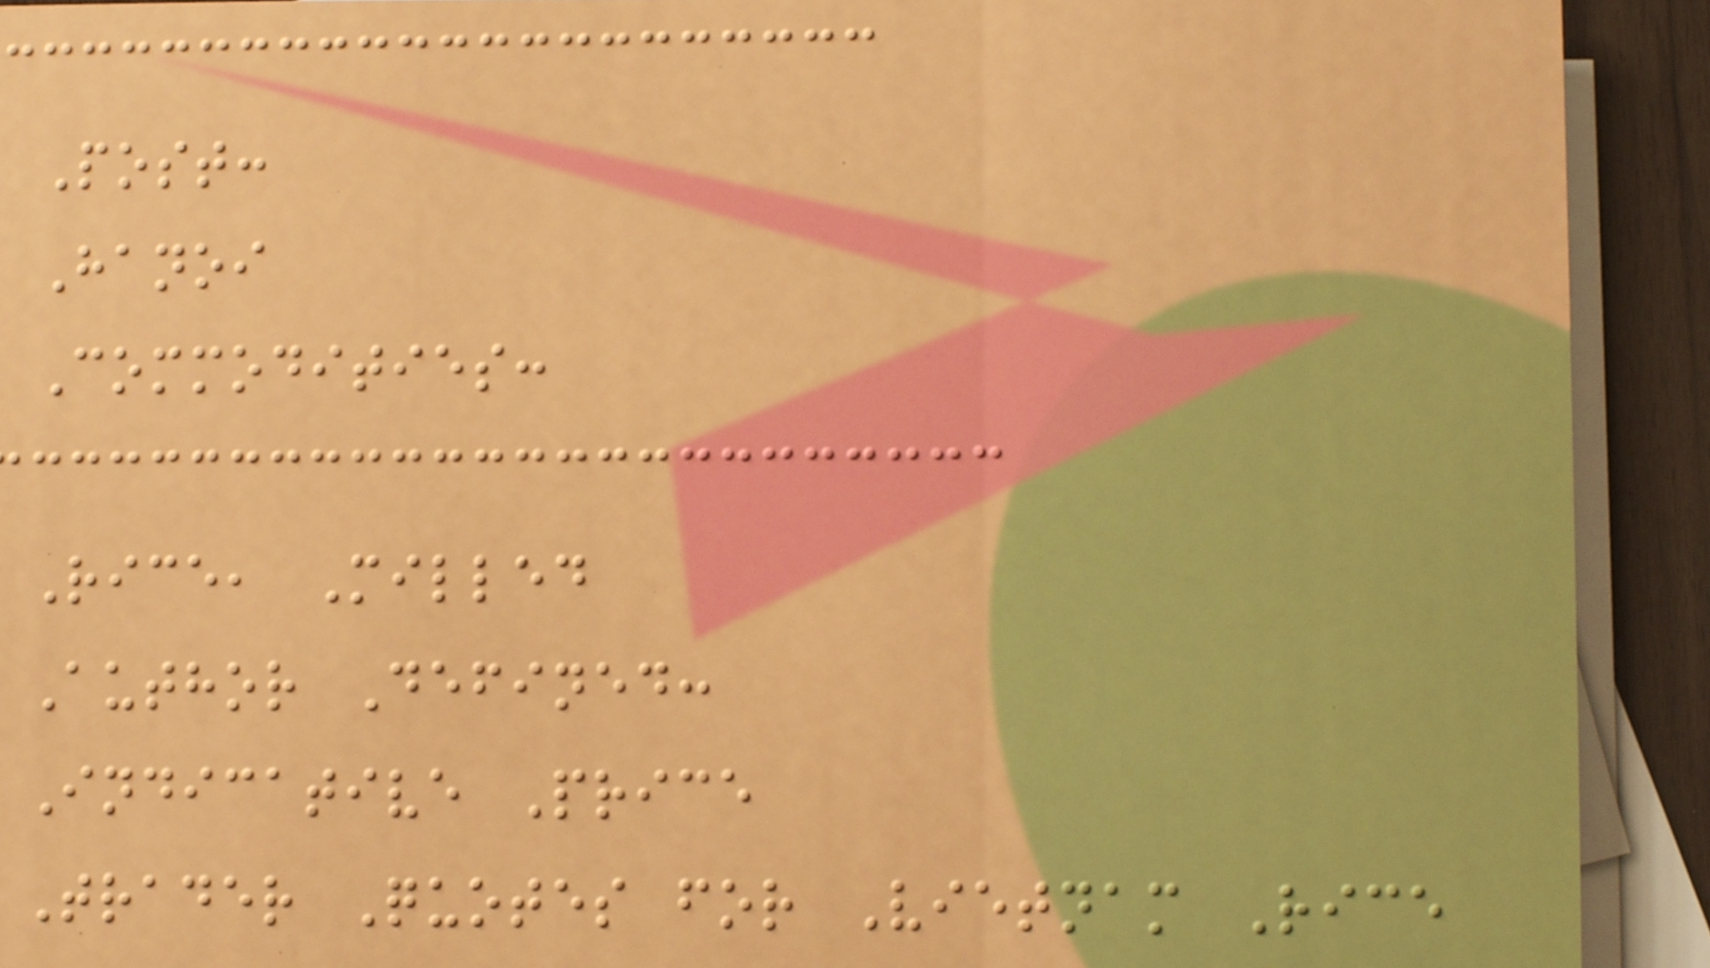Post:
Hanoi
Commodities:
Rice, Milled
Author Defined:
Indicative Price
Trader Quotes for Vietnam Rice
